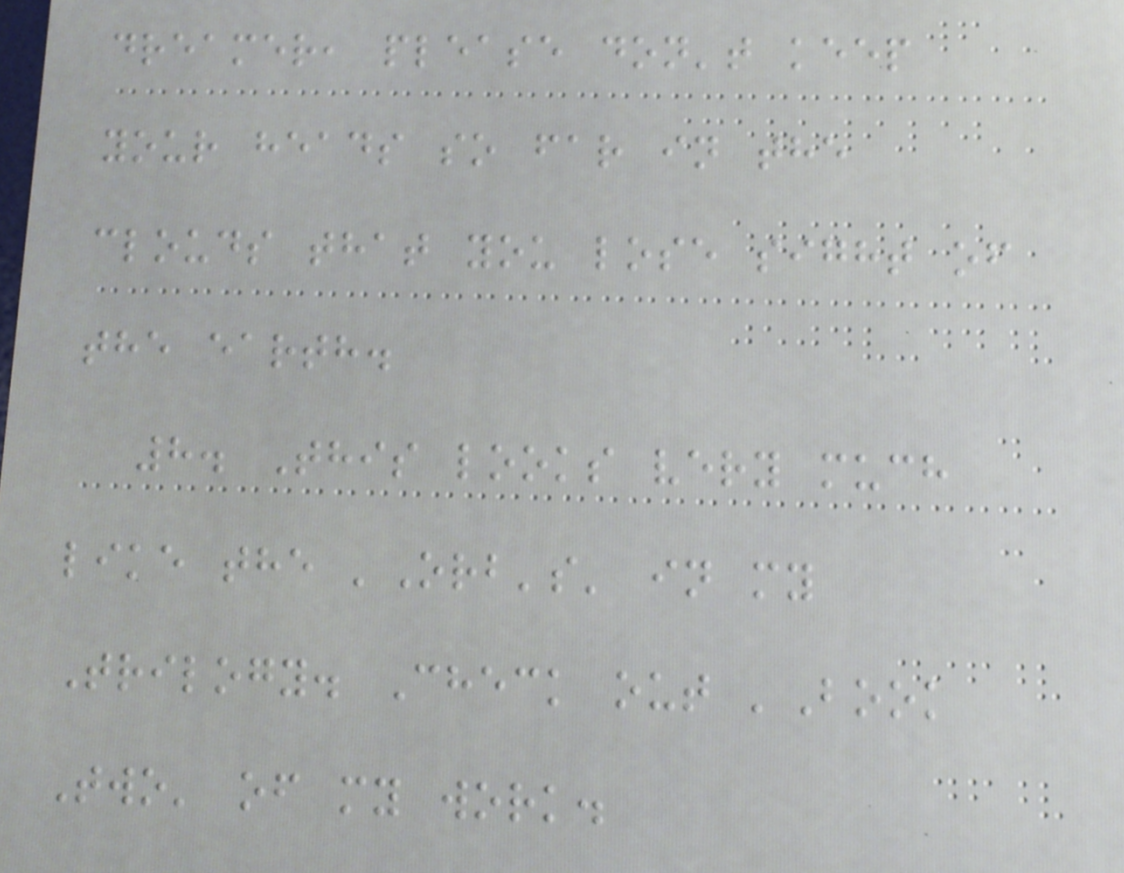dreamer, please don't keep
your heads so far in the
clouds that you lose sight of
the earth.
8. This looks very much
like the 'Orb's' in my
Trilogy. Check out 'Book
Two' of my work.
